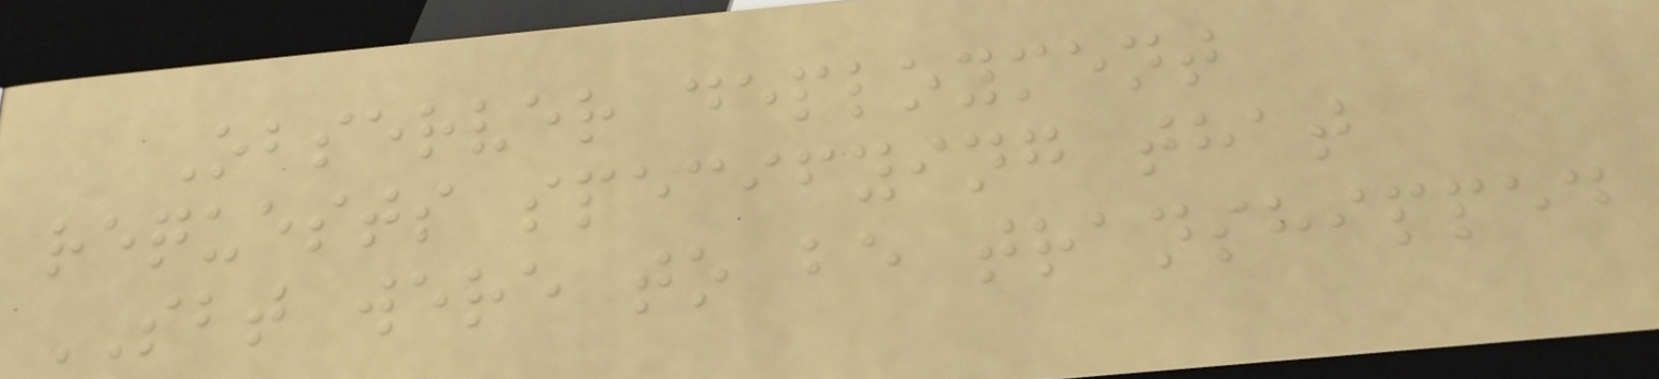Observer deployment
requests specifying that
SBT were to be transhipped
